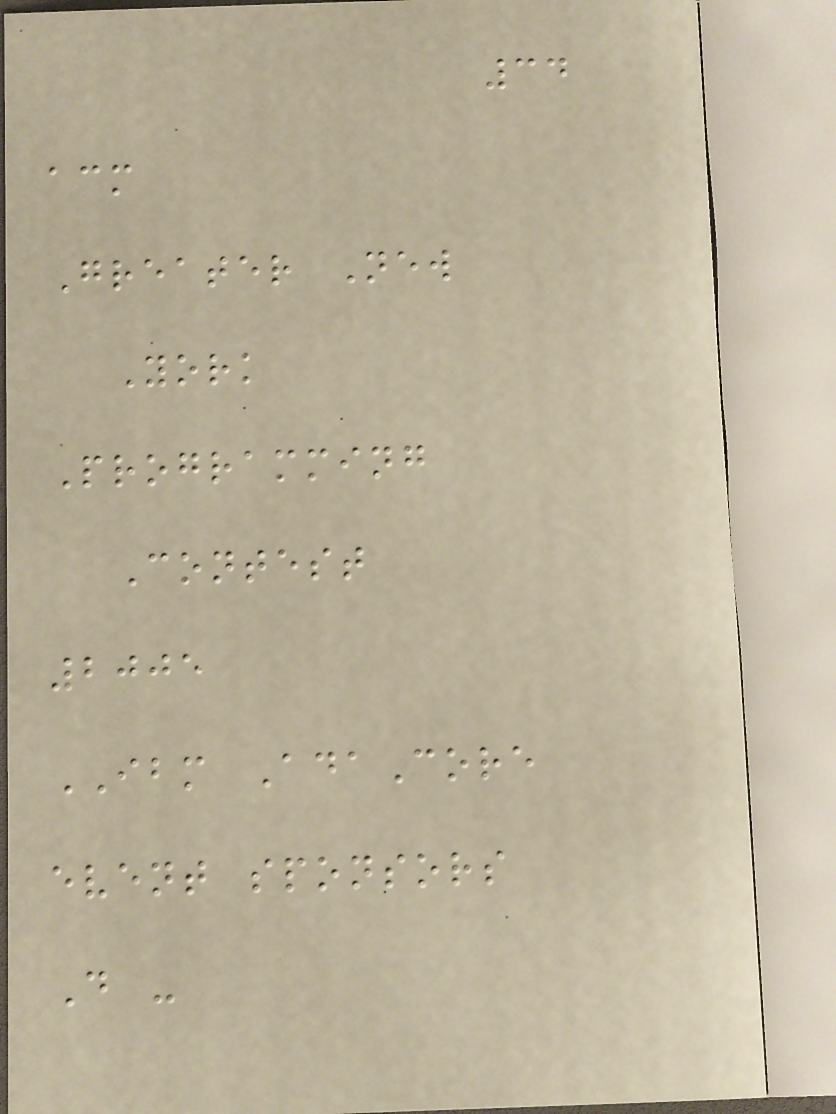34
acm
Greater New
York
Programming
Contest
2005
IBM AdaCore
event sponsors
D -
